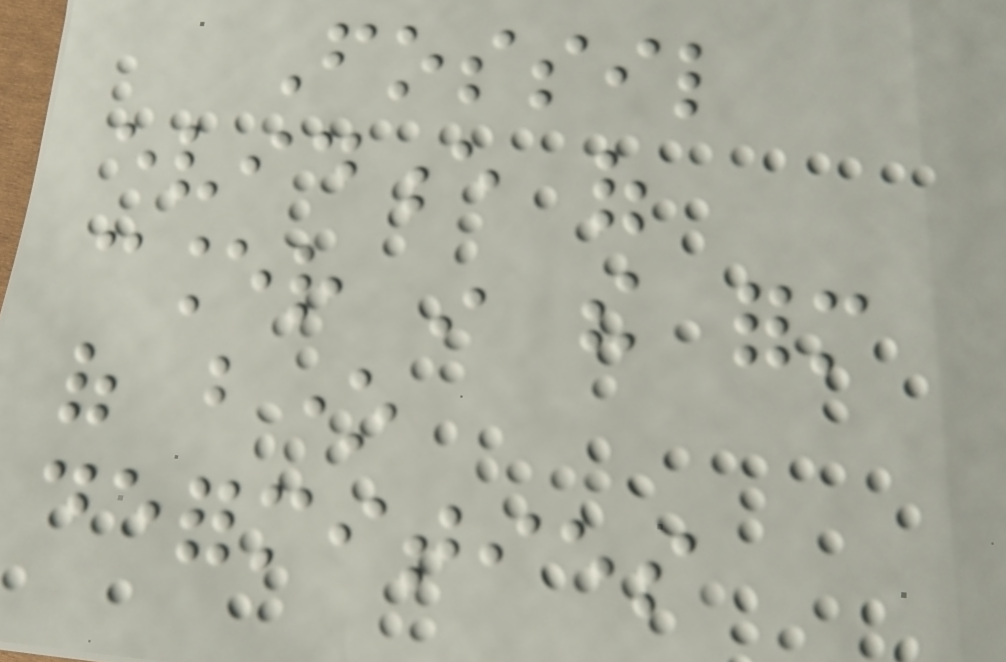Fossil
evidence of
cancer in the form
of bone
deformities
